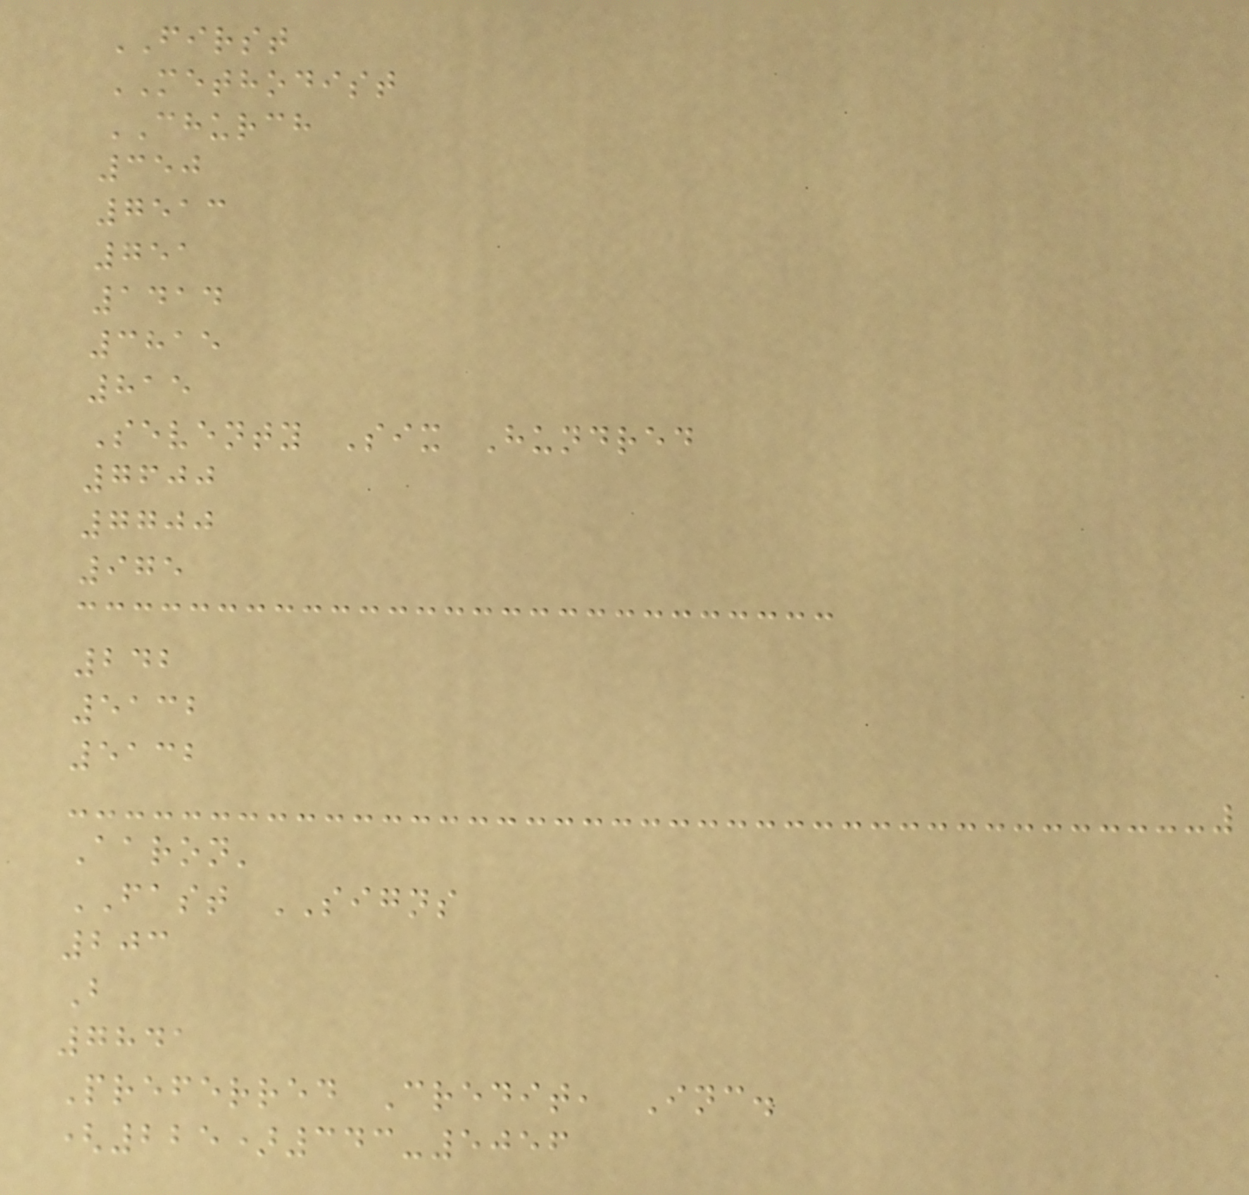FIRST
METHODIST
CHURCH
350
7513
751
1414
3815
815
Seventy Six Hundred
7600
7700
975
242
5132
5132
Aaron'
FAST SIGNS
203
B
7841
Preferred Credit, Inc.
(225)343-5056
